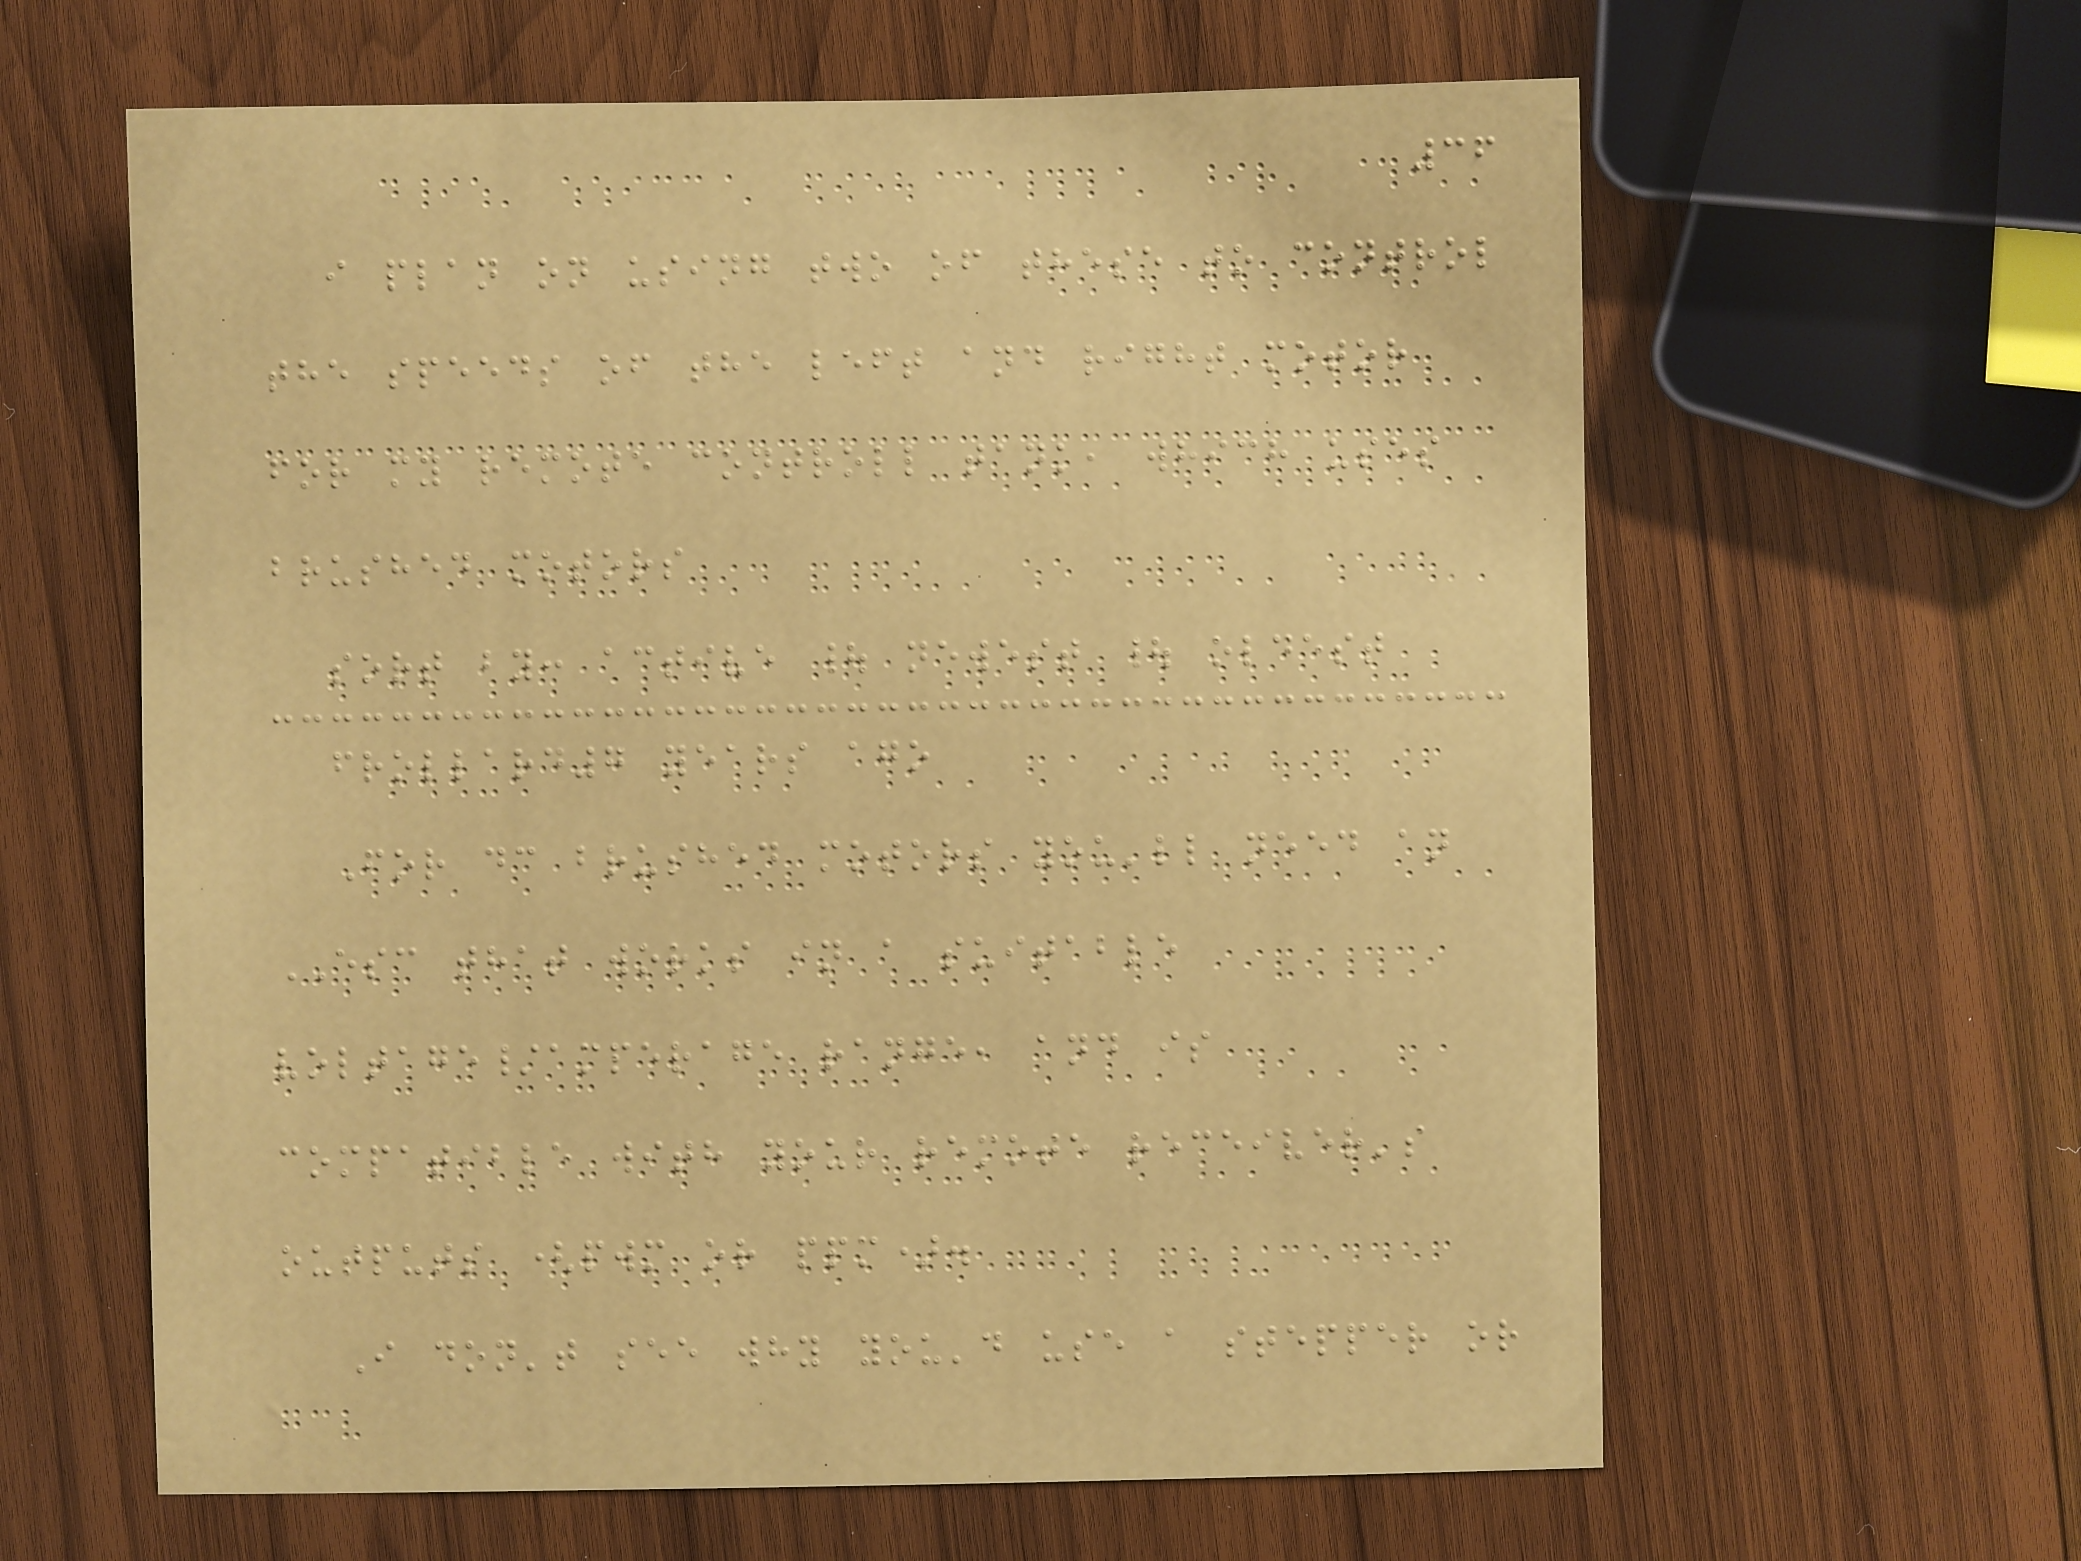36
i plan on using two of these to control
the speeds of the left and right motor
for my remote controll tank, which uses
brushed motors
sort by: active | newest | oldest
frollard7 years ago
For dc brushed motors you'll need an
ESC that works in a suitable
voltage/amperage range, and is
compatible with your remote receiver's
outputs (pwm or ppm).
I don't see why you'd use a stepper or
